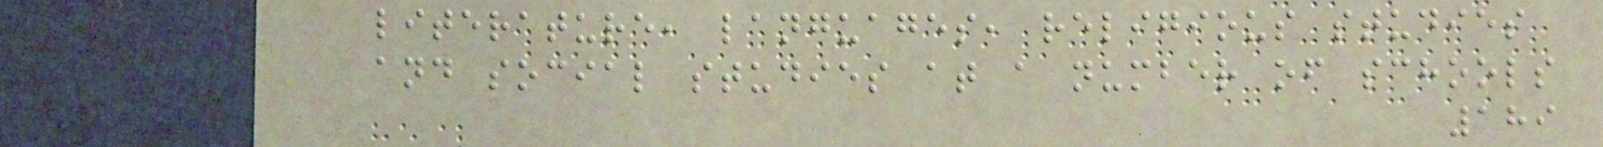literature, languages, religious studies
and social studies at a number of schools
189
